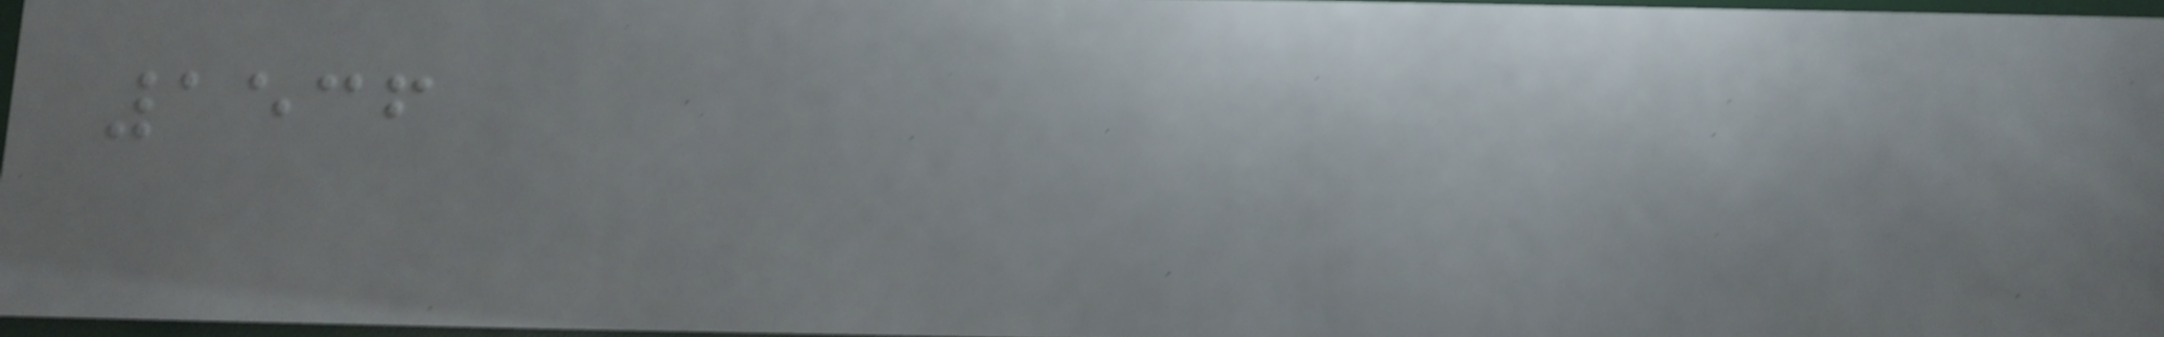1536
